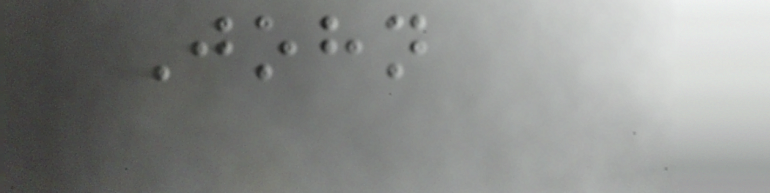John
